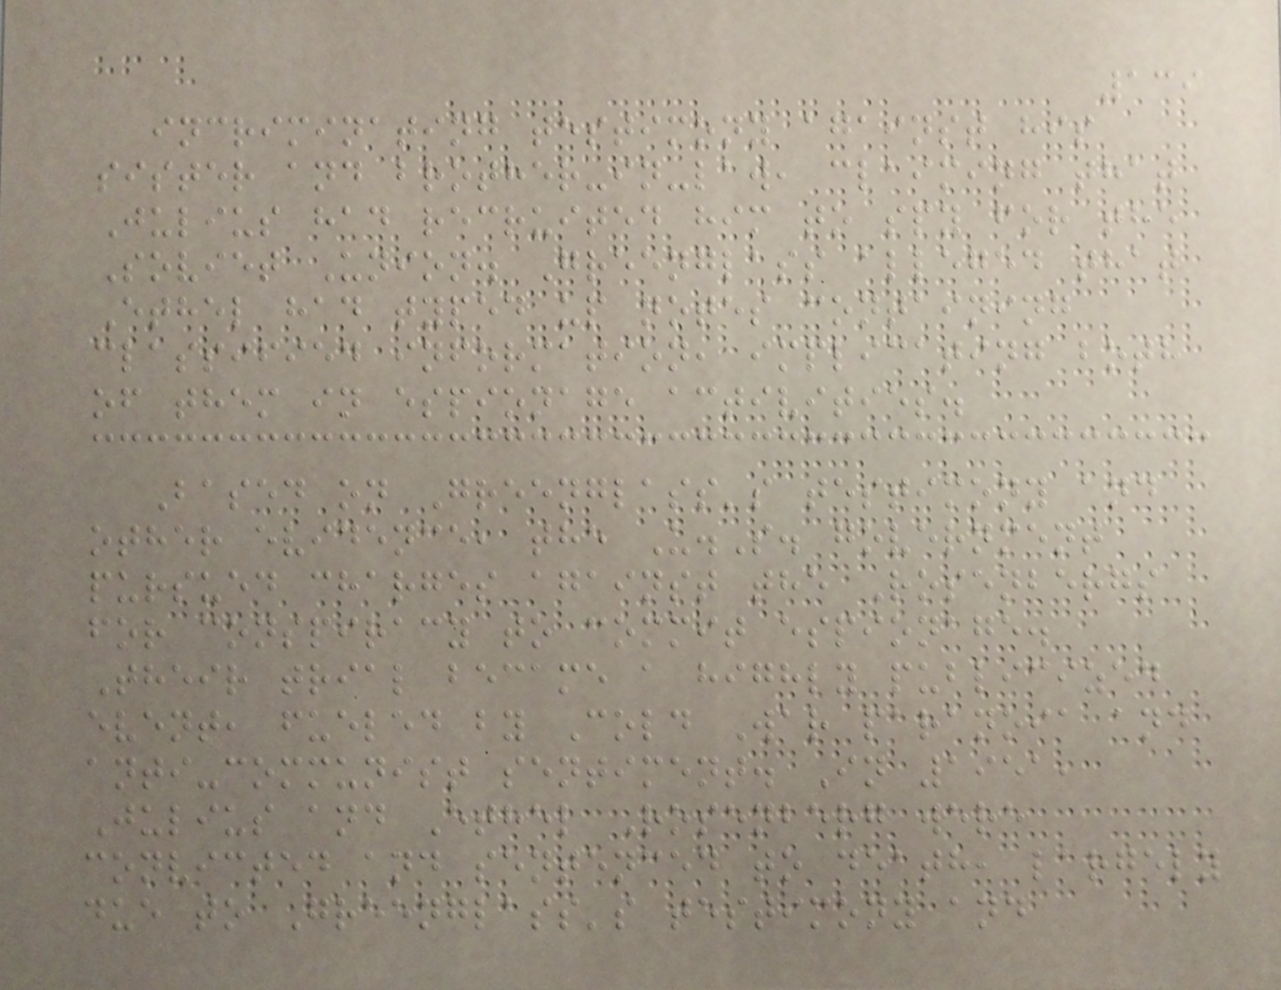139
incriminating testimony against his
sister and brother-in-law, claiming that
Julius had recruited him to spy for the
Soviet Union. Greenglass alleged that
Ethel had typed up notes containing
classified information, implicating both
of them in espionage activities.
Based on Greenglass's testimony and
other evidence, the U.S. government
pursued charges against the Rosenbergs
for conspiracy to commit espionage.
Their trial became a highly publicized
event, fueled by Cold War paranoia and
anti-communist sentiment. In 1951,
Julius and Ethel Rosenberg were
convicted and sentenced to death, largely
due to Greenglass's testimony and
